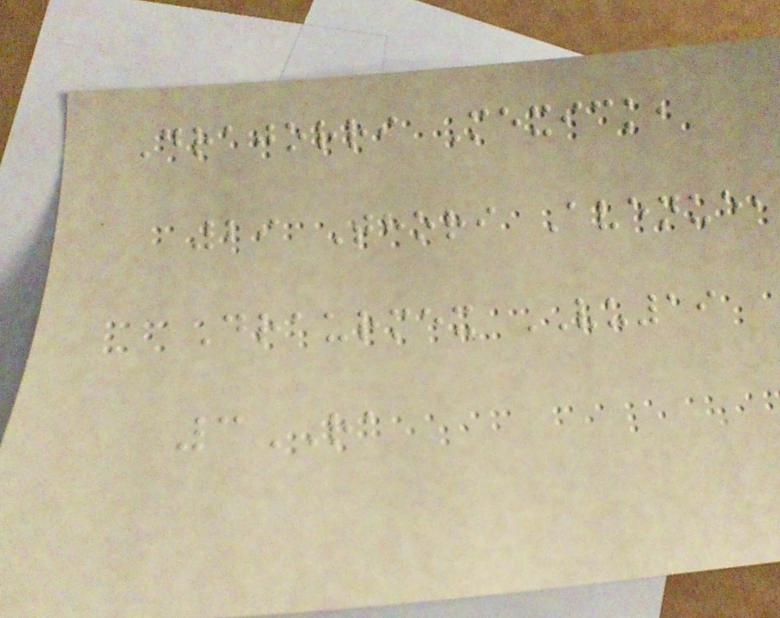Drajorri Mexick,
29 Thori Avenue,
Draurmex VU19
3RA
